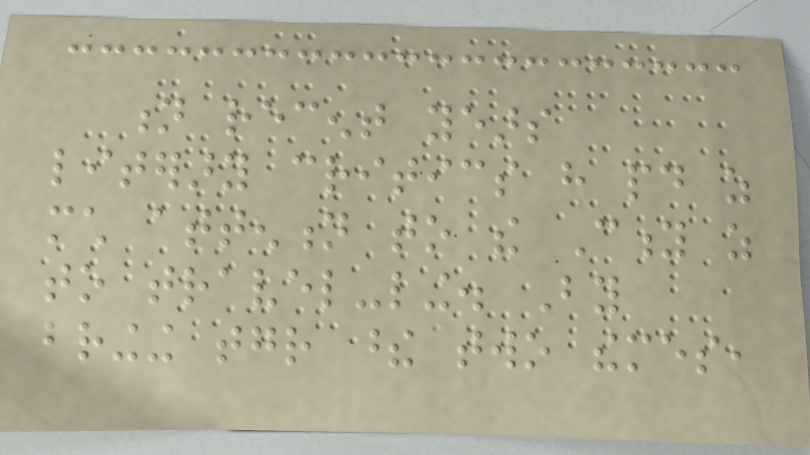n recent years
literary critics have paid as
much attention to the City as
to travel-ling. By
bringing together these two themes,
